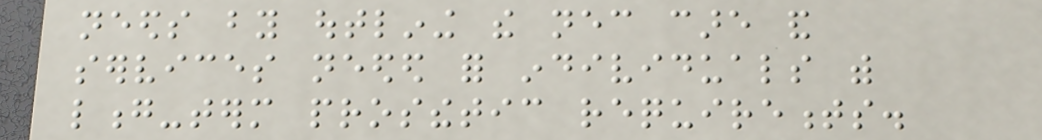needs by outlining the necessary care and
services needed for individuals with
long-term prosthetic requirements.
